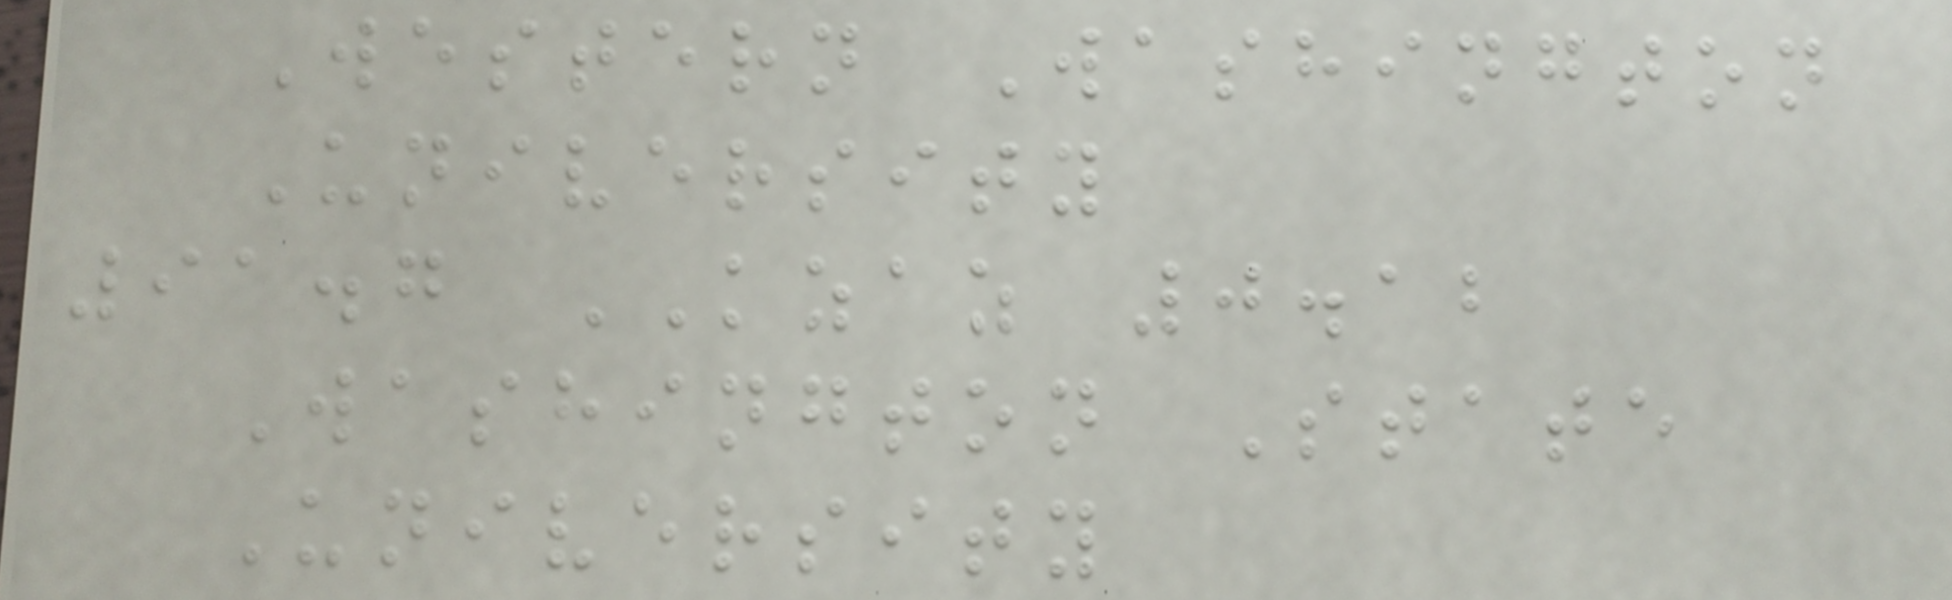Western Washington
University
91.7 KZAZ 0.12
Washington State
University
